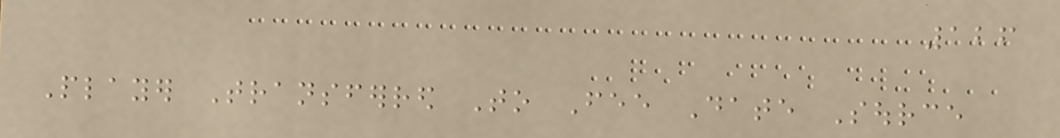126
Player Transferred To Fee Date Source
